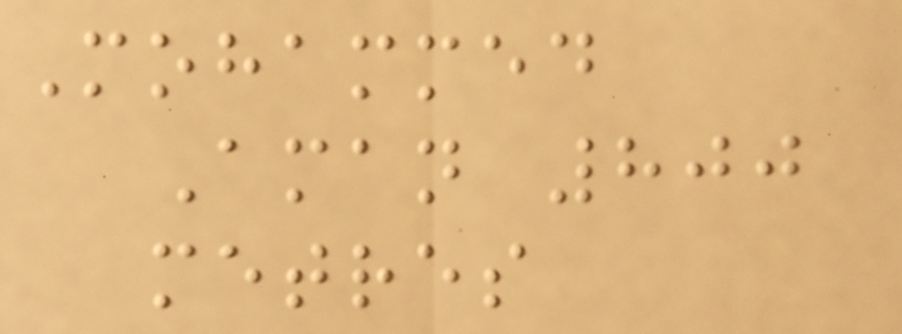Mohammed
Aman 800
metres
